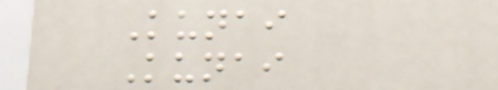Kunai
Kunai
